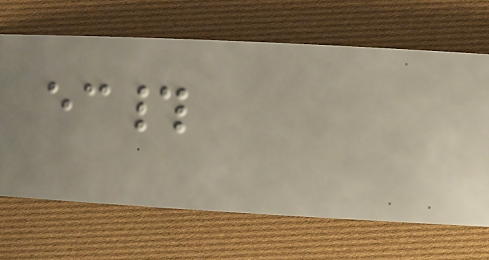ec#
